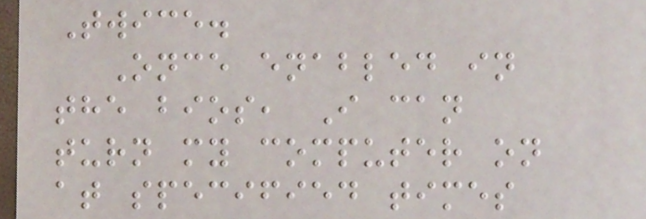Twice.
Once enabled in
the bios, I can
turn my computer on
at specified times
